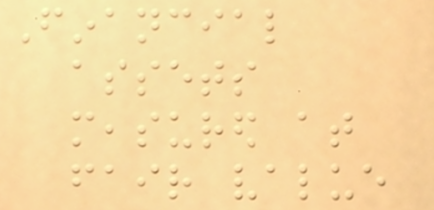Financial
assets
measured at
fair value
